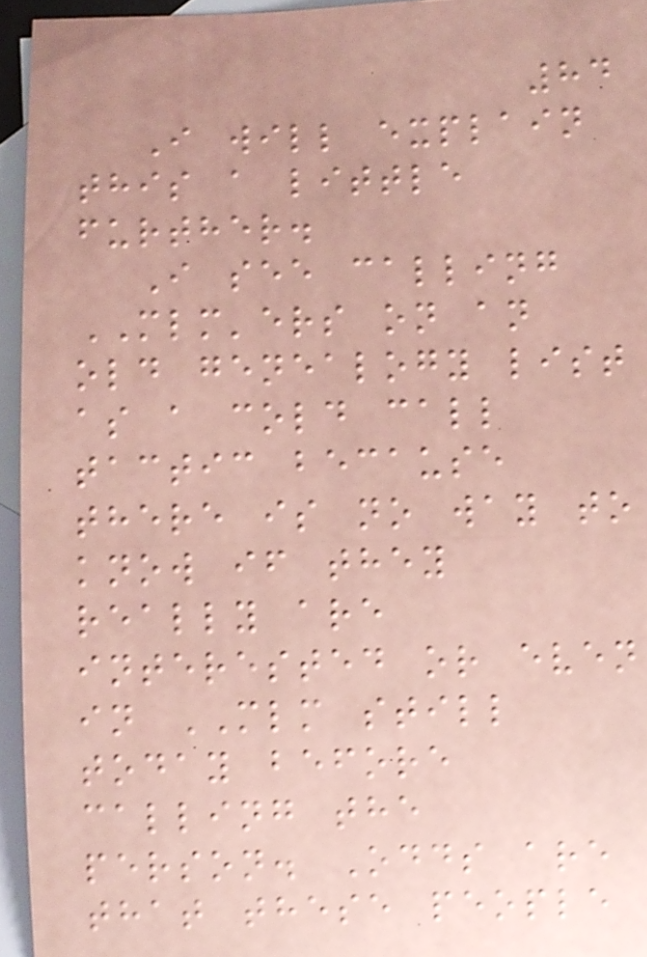84
I will explain
this a little
further.
I see calling
MLM'ers on an
old genealogy list
as a cold call
tactic because
there is no way to
know if they
really are
interested or even
in MLM still
today before
calling the
person. Odds are
that these people
